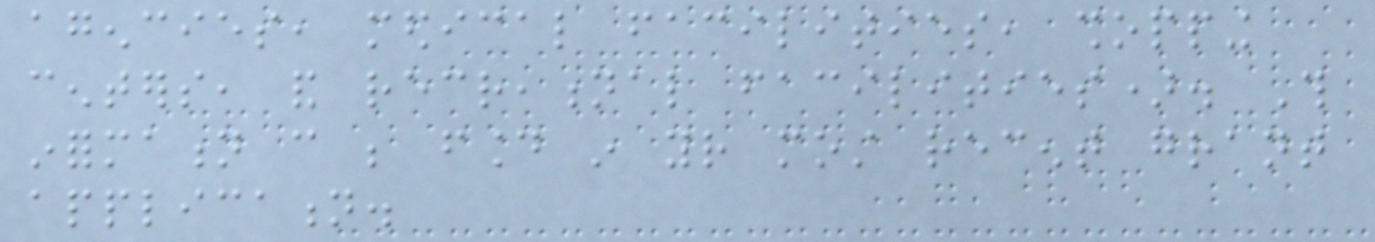agencies, medical facilities, shopping
centers, and recreational facilities). This
information can be found in your most recent grant
application.
